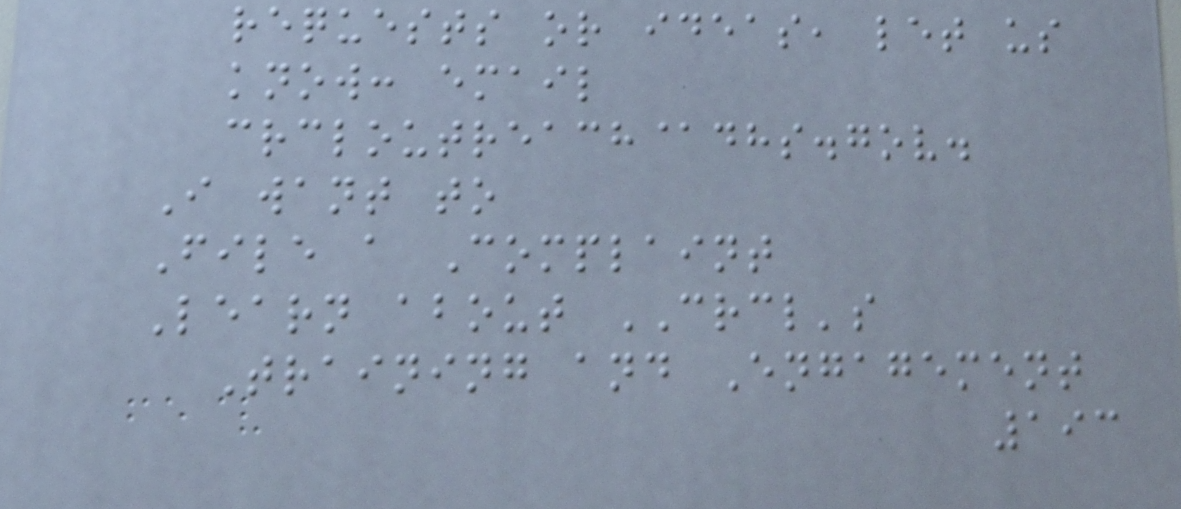requests or ideas, let us
know: email
crcloutreach@dhs.gov.
I want to
File a Complaint
Learn about CRCL's
Training and Engagement
193
